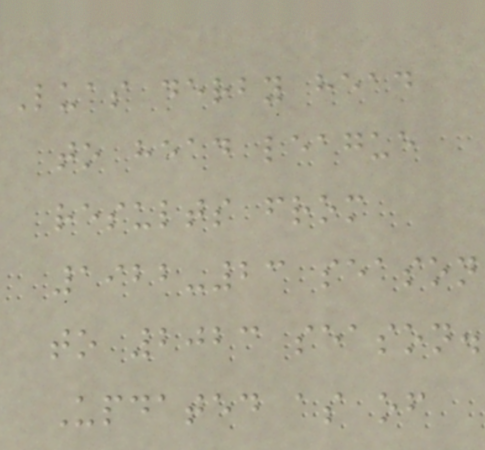Luas derby head
to head league
results from
1922-23 season
to 2023 season.
Updated as of
